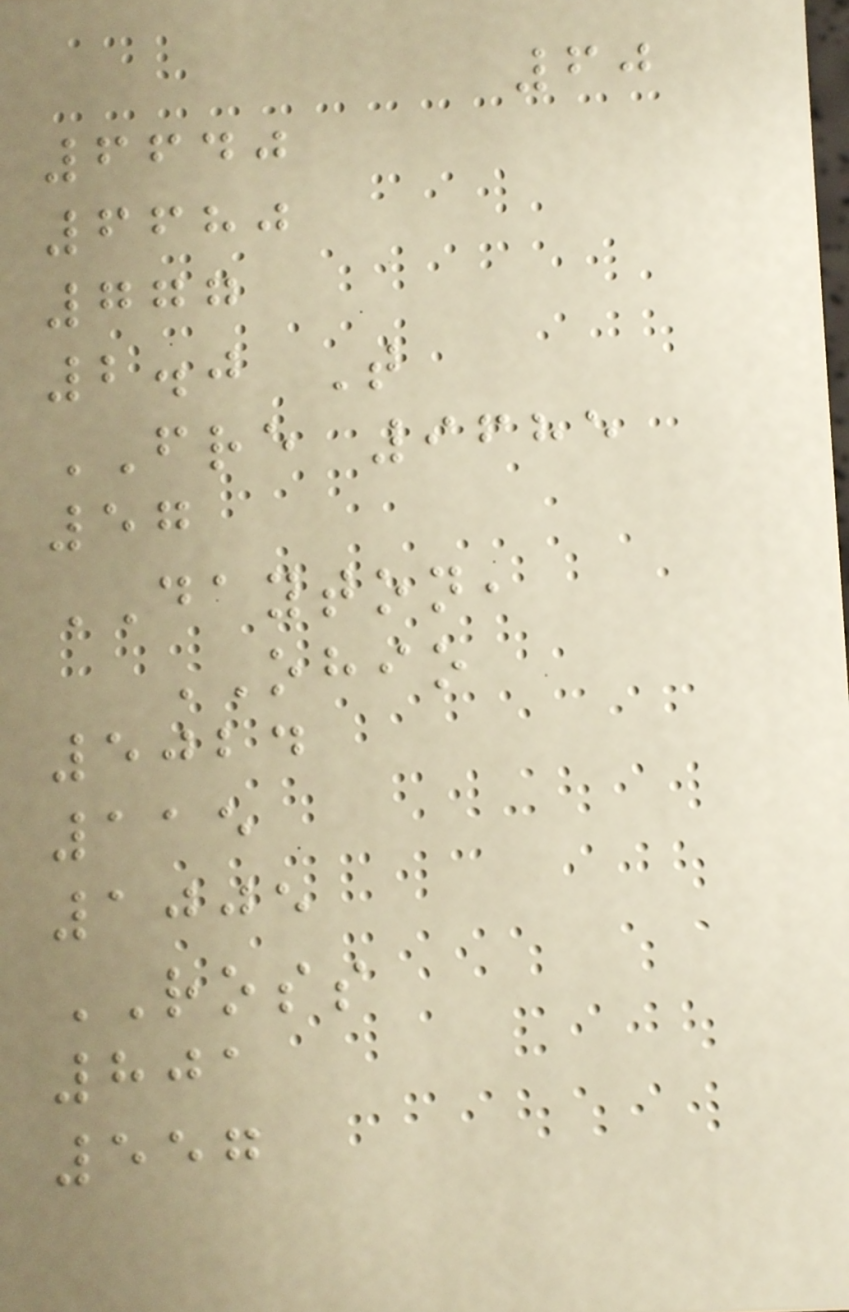60
6640
6680
777
2.0 T
FRE 9685
57
DAYTON,
OHIO
5024
115
1005
ROSS
801
557
